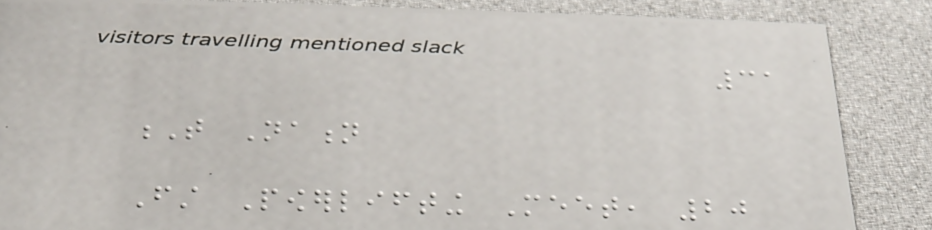31
T Nation
First Powerlifting Meet, 20
